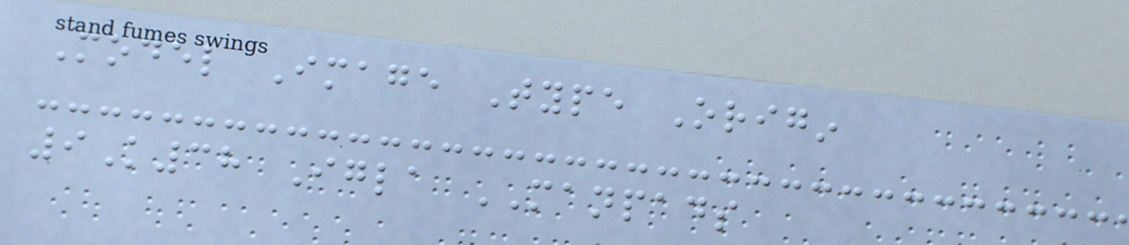Model Image Type Origin
9K38 Igla MANPADS
